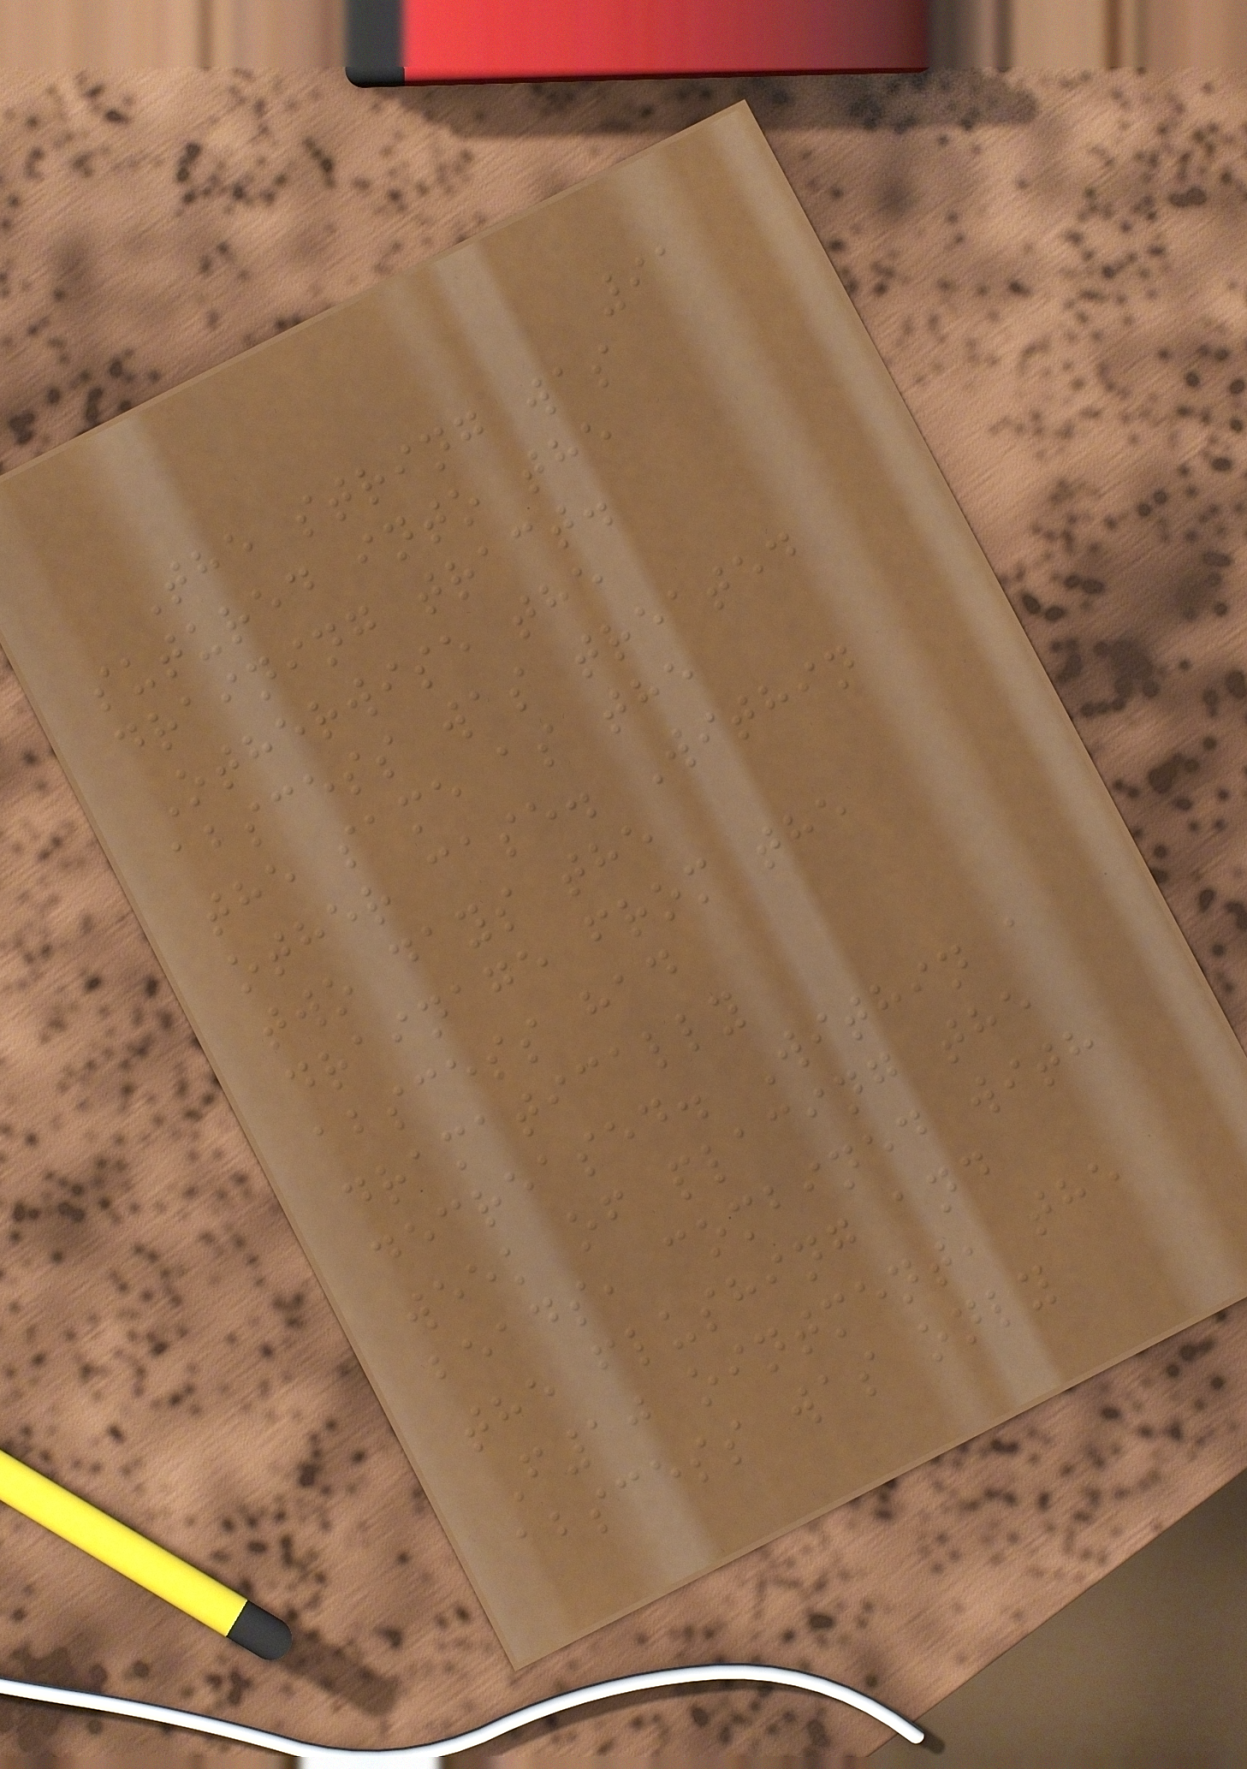91
The string was
sutured into the
draining tract.
Otherwise the
abscess was treated
the same as the
other case. Within
two days the
drainage from the
abscess had
dramatically
decreased. Within a
week of placing the
beads, combined with
the flushing and
F10 ointment, the
abscess was only
